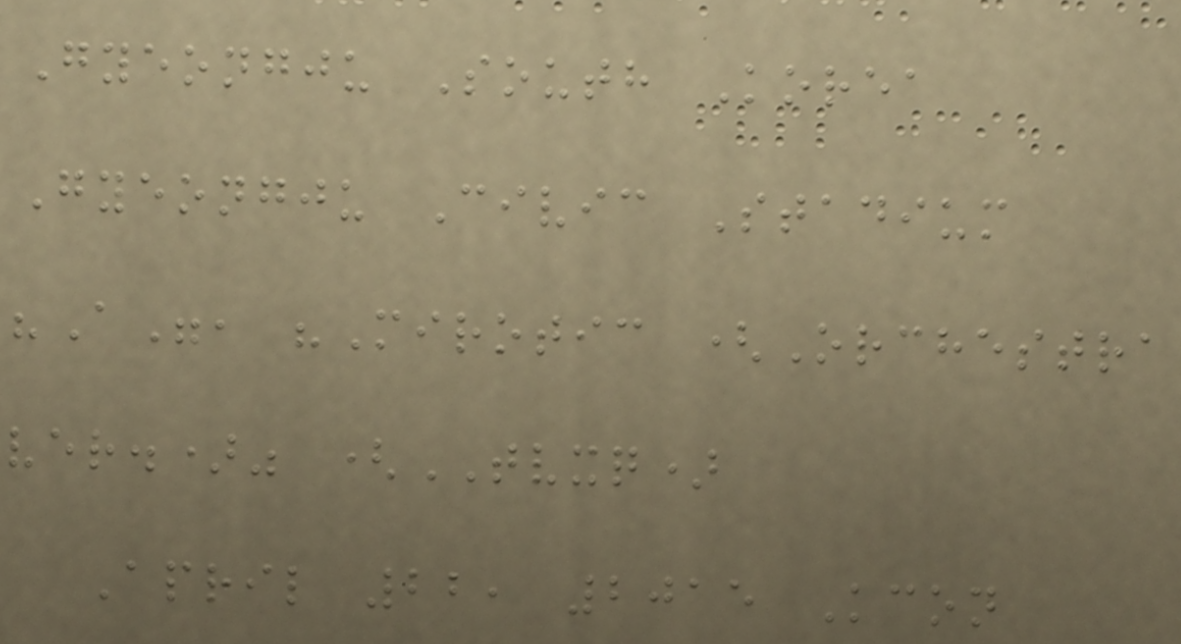Gyeongju South Korea
Gyeongju Civic Stadium
"A", "Mirotic (Orchestra
ver.)" (TVXQ)
April 22, 2015 Kcon
